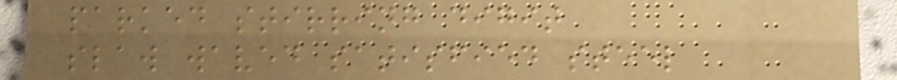parked stirring digit
slaw waved satisfied steel
